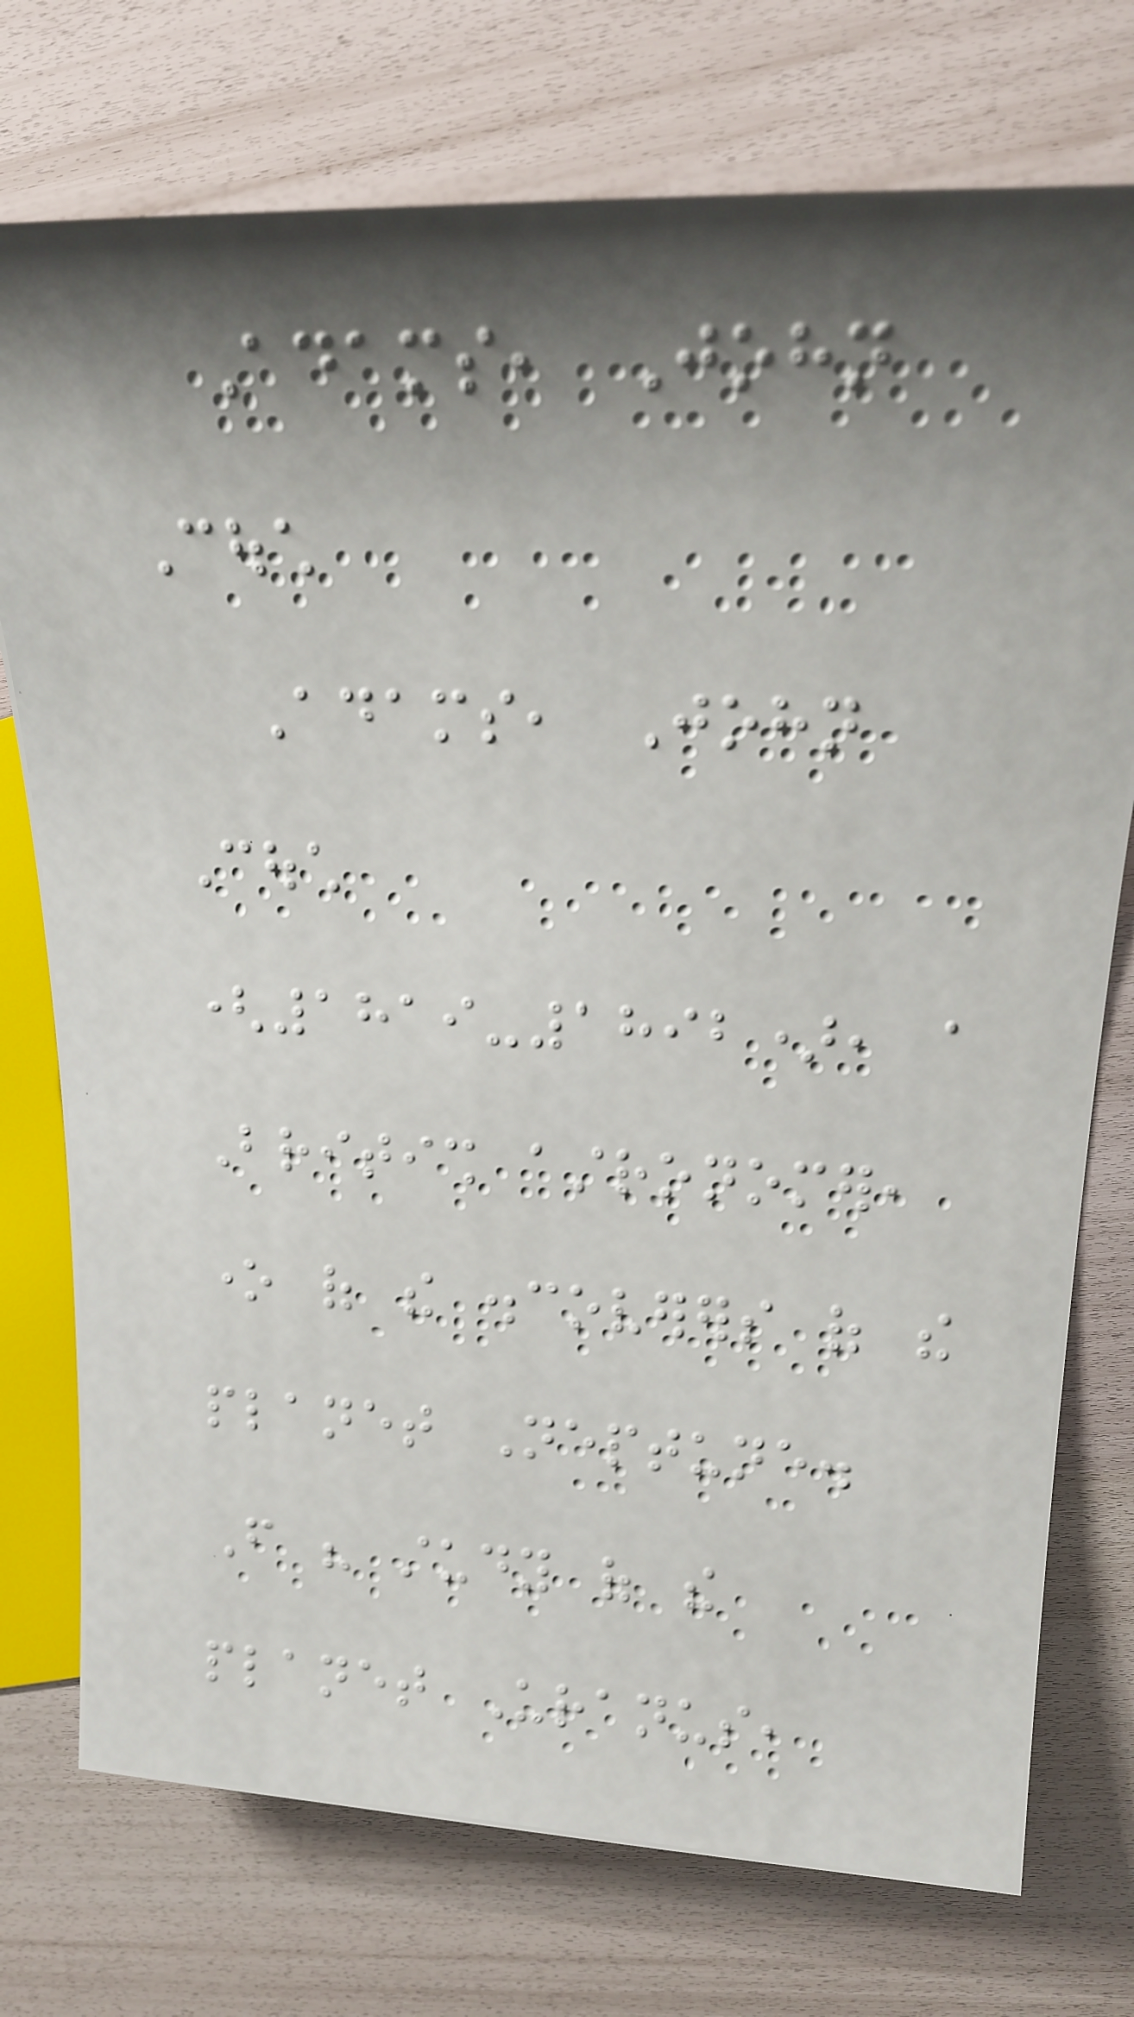Adams, John
Couch
Adams, John
Couch
(1819-1892), a
British astronomer,
one of the discoverers of the
planet Neptune.
From his study of the
planet Uranus,
